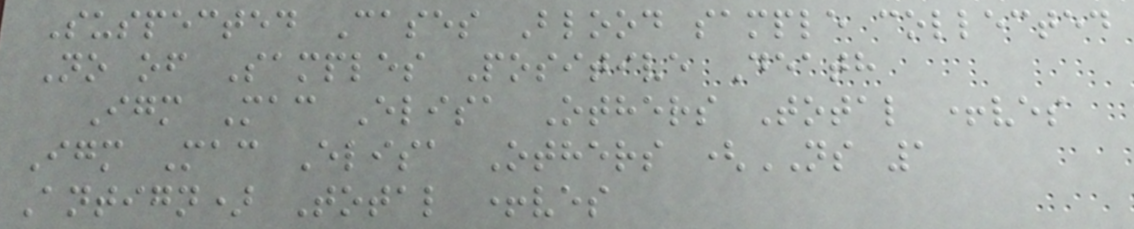Suspected Cases Blood sample collected
No of Samples Positive Death
Igm Mac Elisa Others Total +ves
Igm Mac Elisa Others (NS 1
Antign) Total +ves
